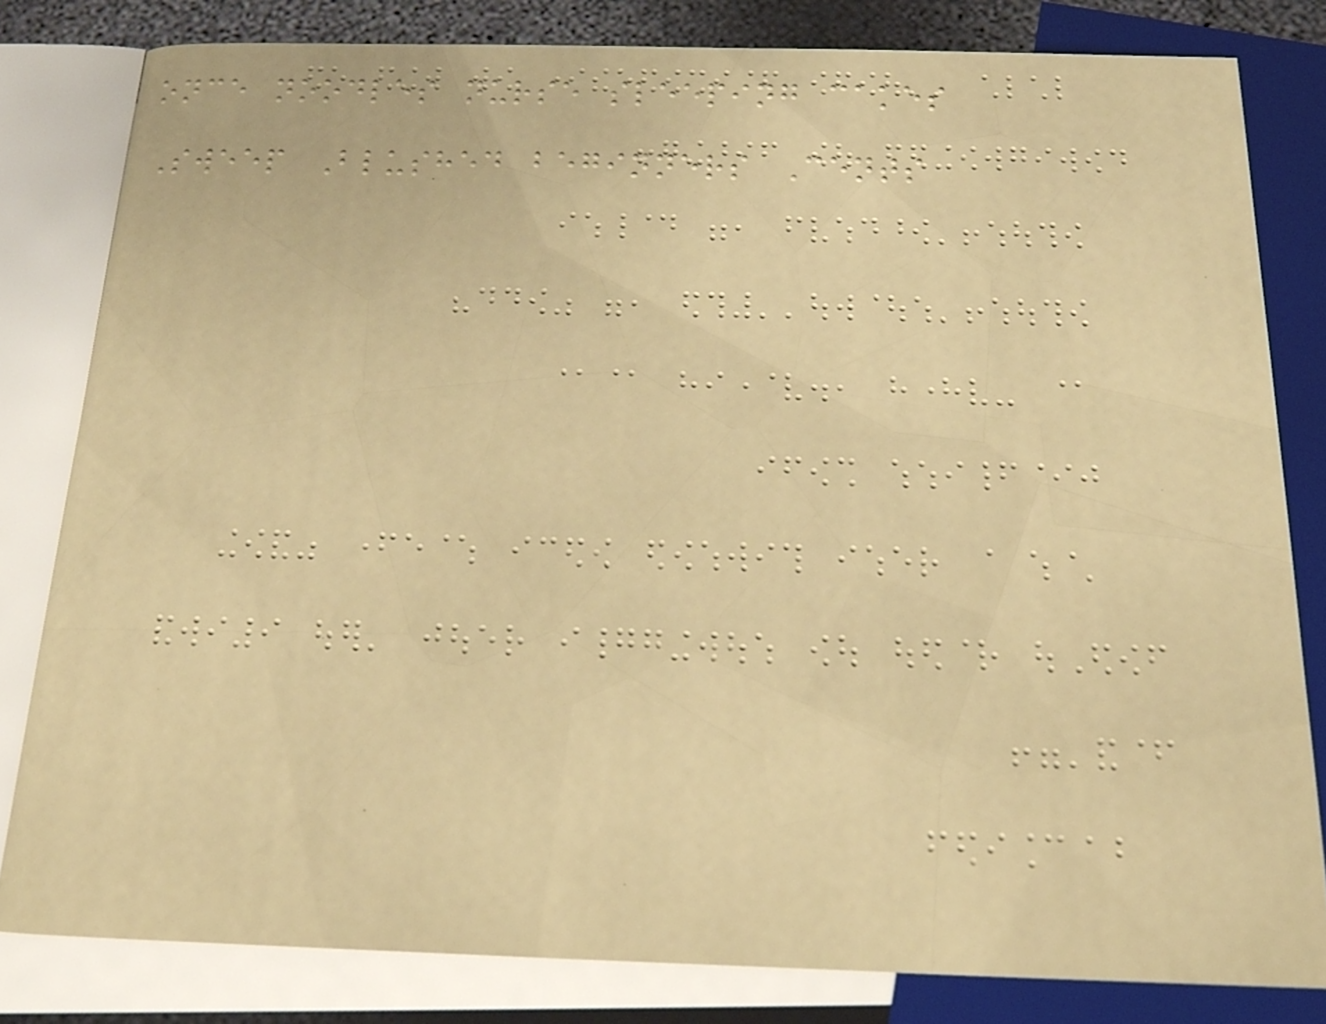once noodles nurse sleeping cakes
Sweep Blushed beginners Cents
